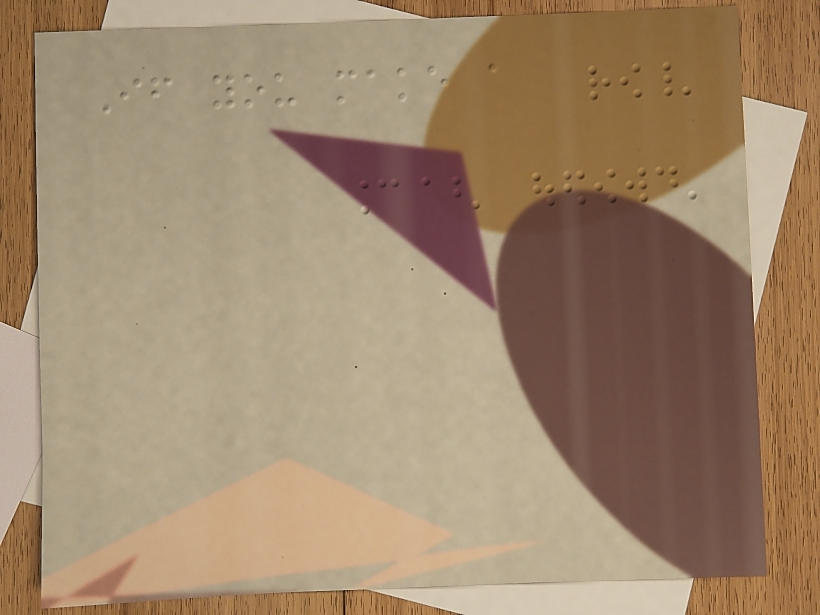If you make a
